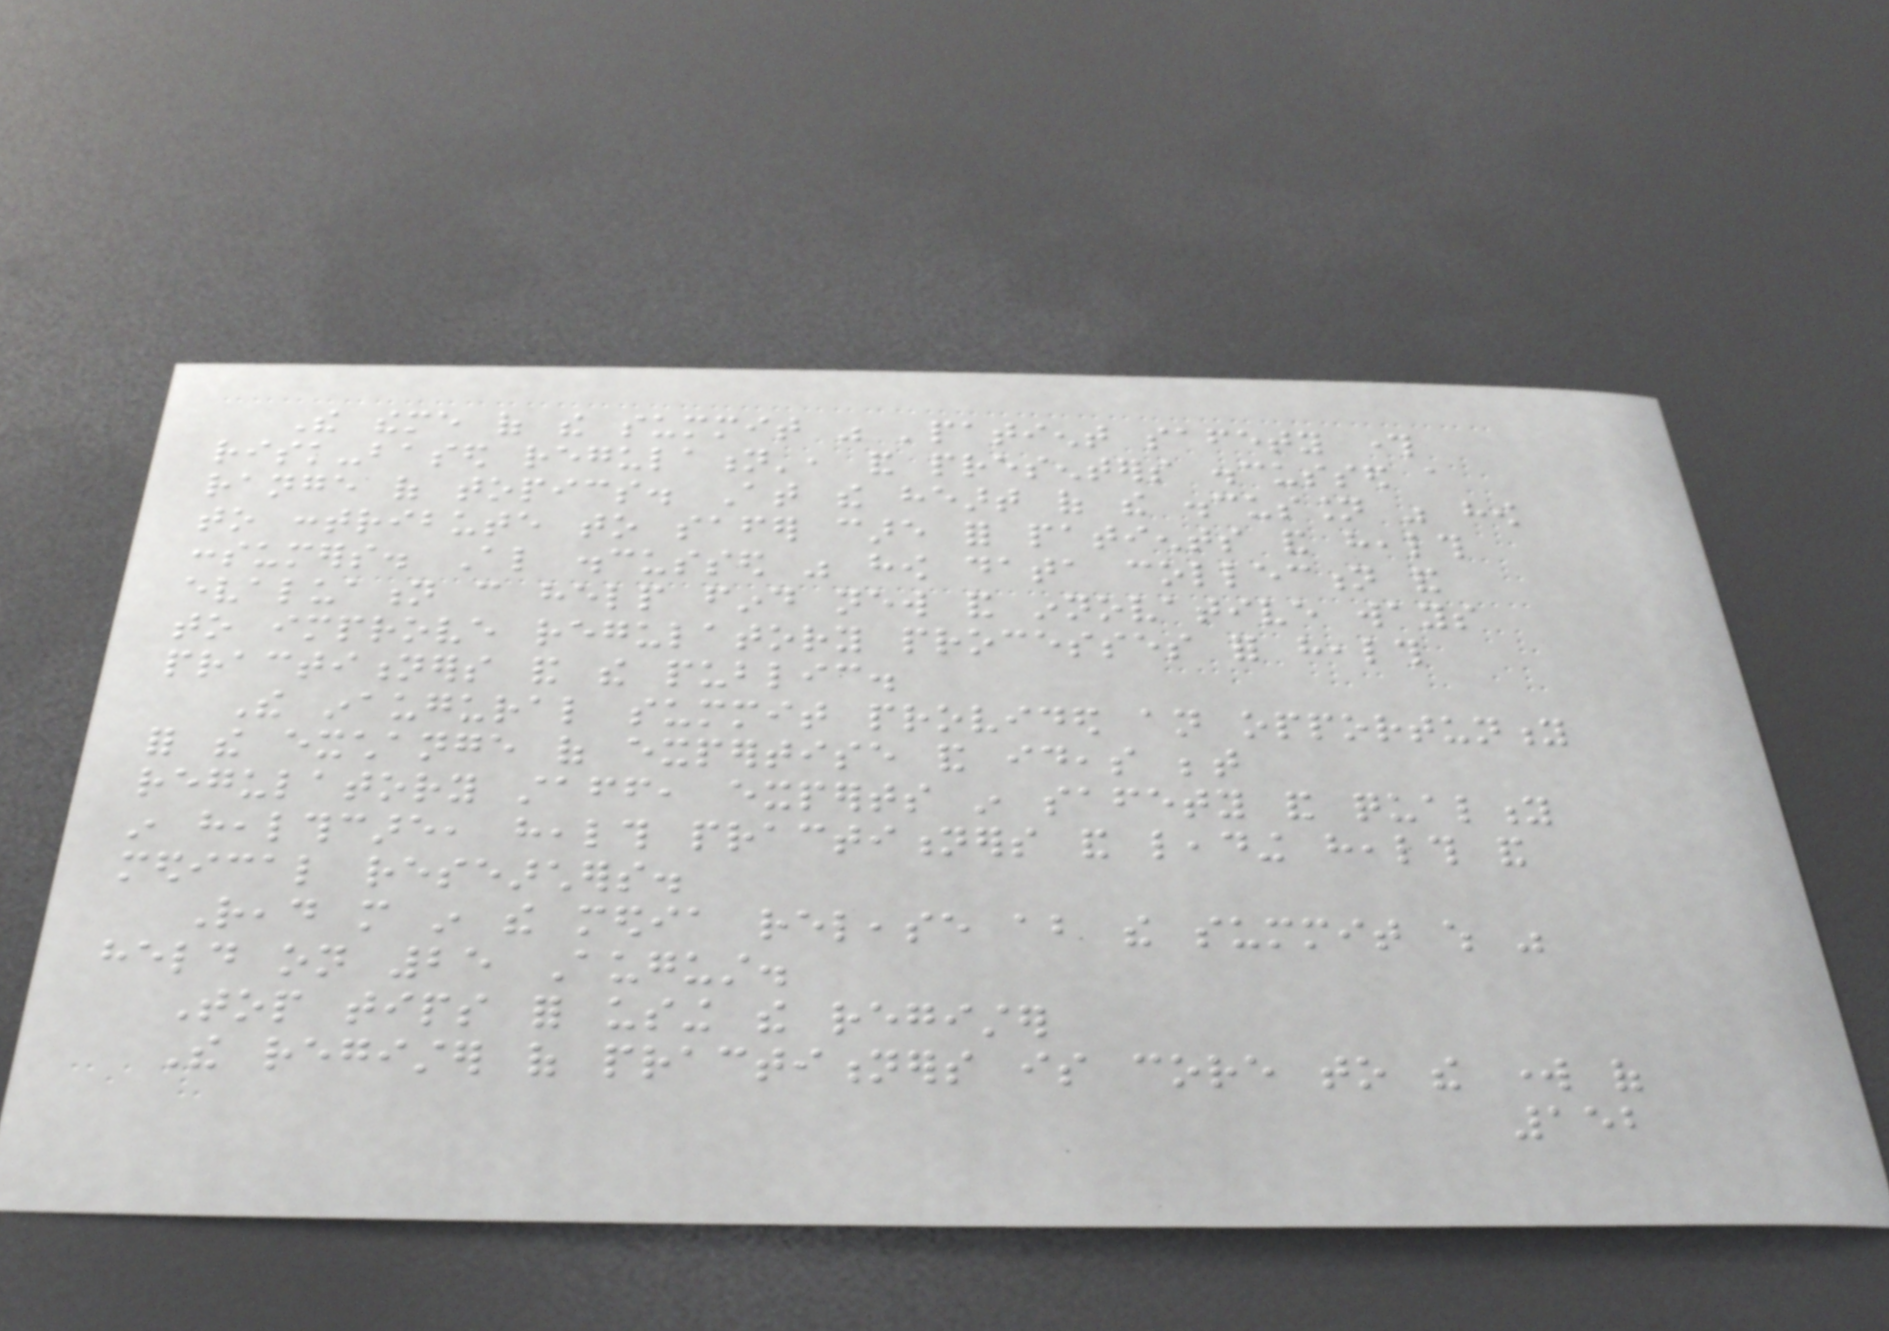The theme of the summit was 'patient safety through
risk-based regulation', and presenters discussed a
range of topics. At the heart of the discussion was how
to contribute to safer care for patients and health
consumers. Also discussed was how data collection and
evaluation can help find new and innovative ways
to improve regulatory processes for health
practitioners and the public.
The inaugural summit provided an opportunity
for the exchange of expertise and ideas between
regulatory staff, experts in safety and quality
in healthcare, health practitioners and leading health and
medical researchers.
Read more in the media release about the summit which was
held on 25 August.
Top tips for using the register
The register of practitioners is core to the work of
152
